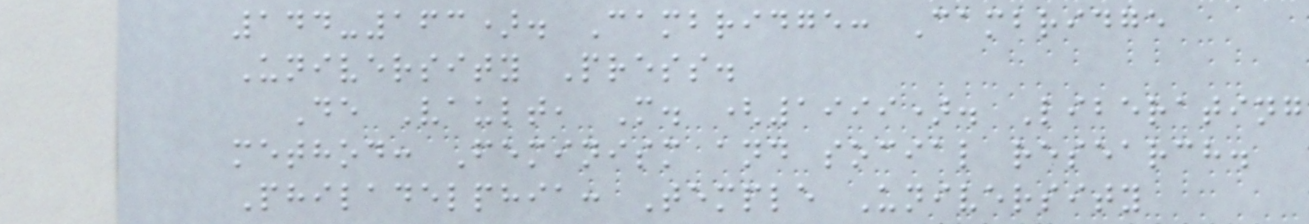144-163). Cambridge: Cambridge
University Press.
De Vault, M. (1999). Liberating
method: Feminism and social research.
Philadelphia: Temple University
